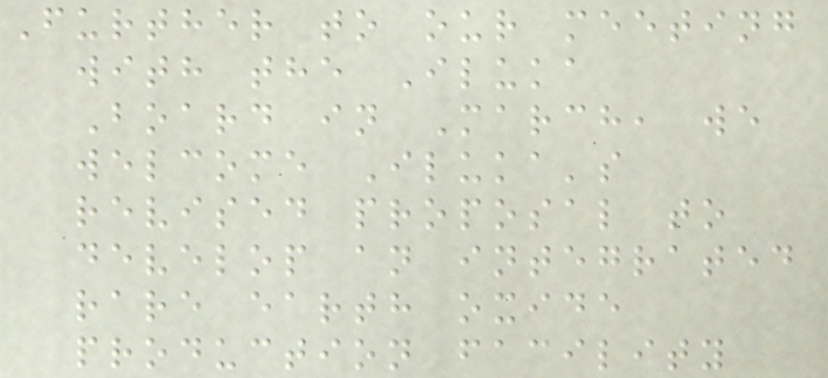Further to our meeting
with the Iluka
Board in March, we
welcome Iluka's
revised proposal to
develop an integrated
rare earth oxide
production facility
